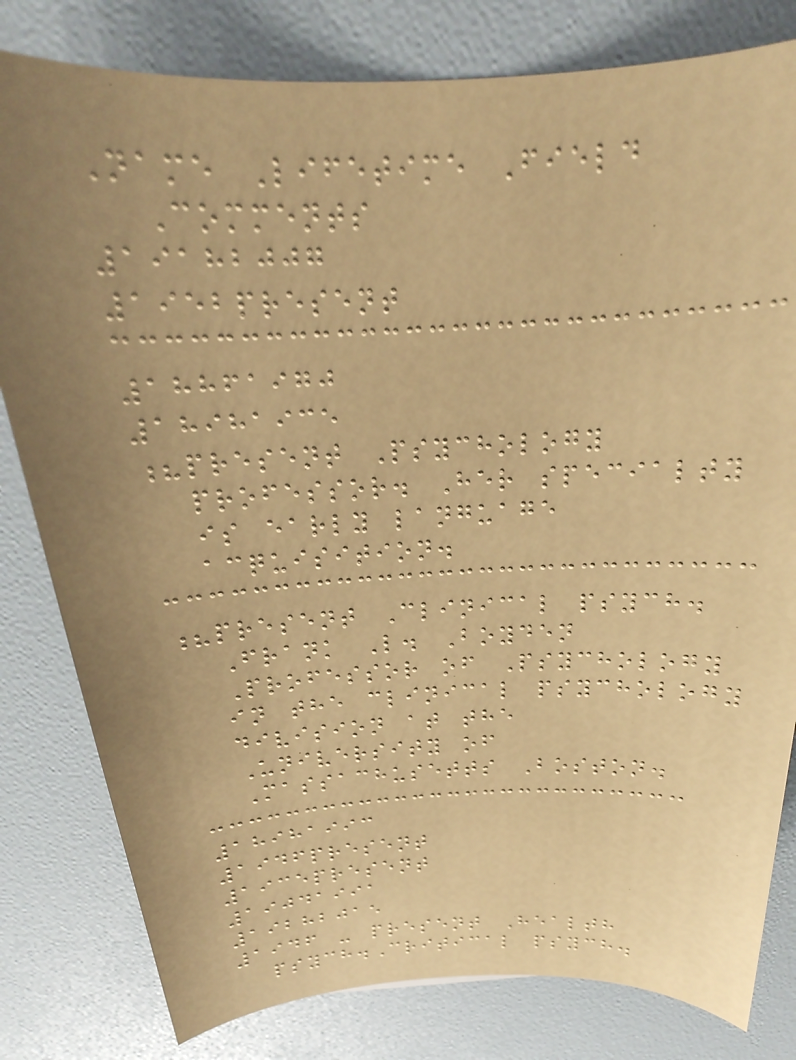Name Lifetime Field
Comments
19182007
1952present
18861970
18981935
?present Psychology
professor. Her specialty
is early language
acquisition.
?present Clinical psych.
Frank L. Boyden
Professor of Psychology
in the clinical psychology
division at the
University of
Massachusetts Boston.
18981993
1946present
1935present
19041991
19282015
1946 - present Health
psych.Critical psych.
